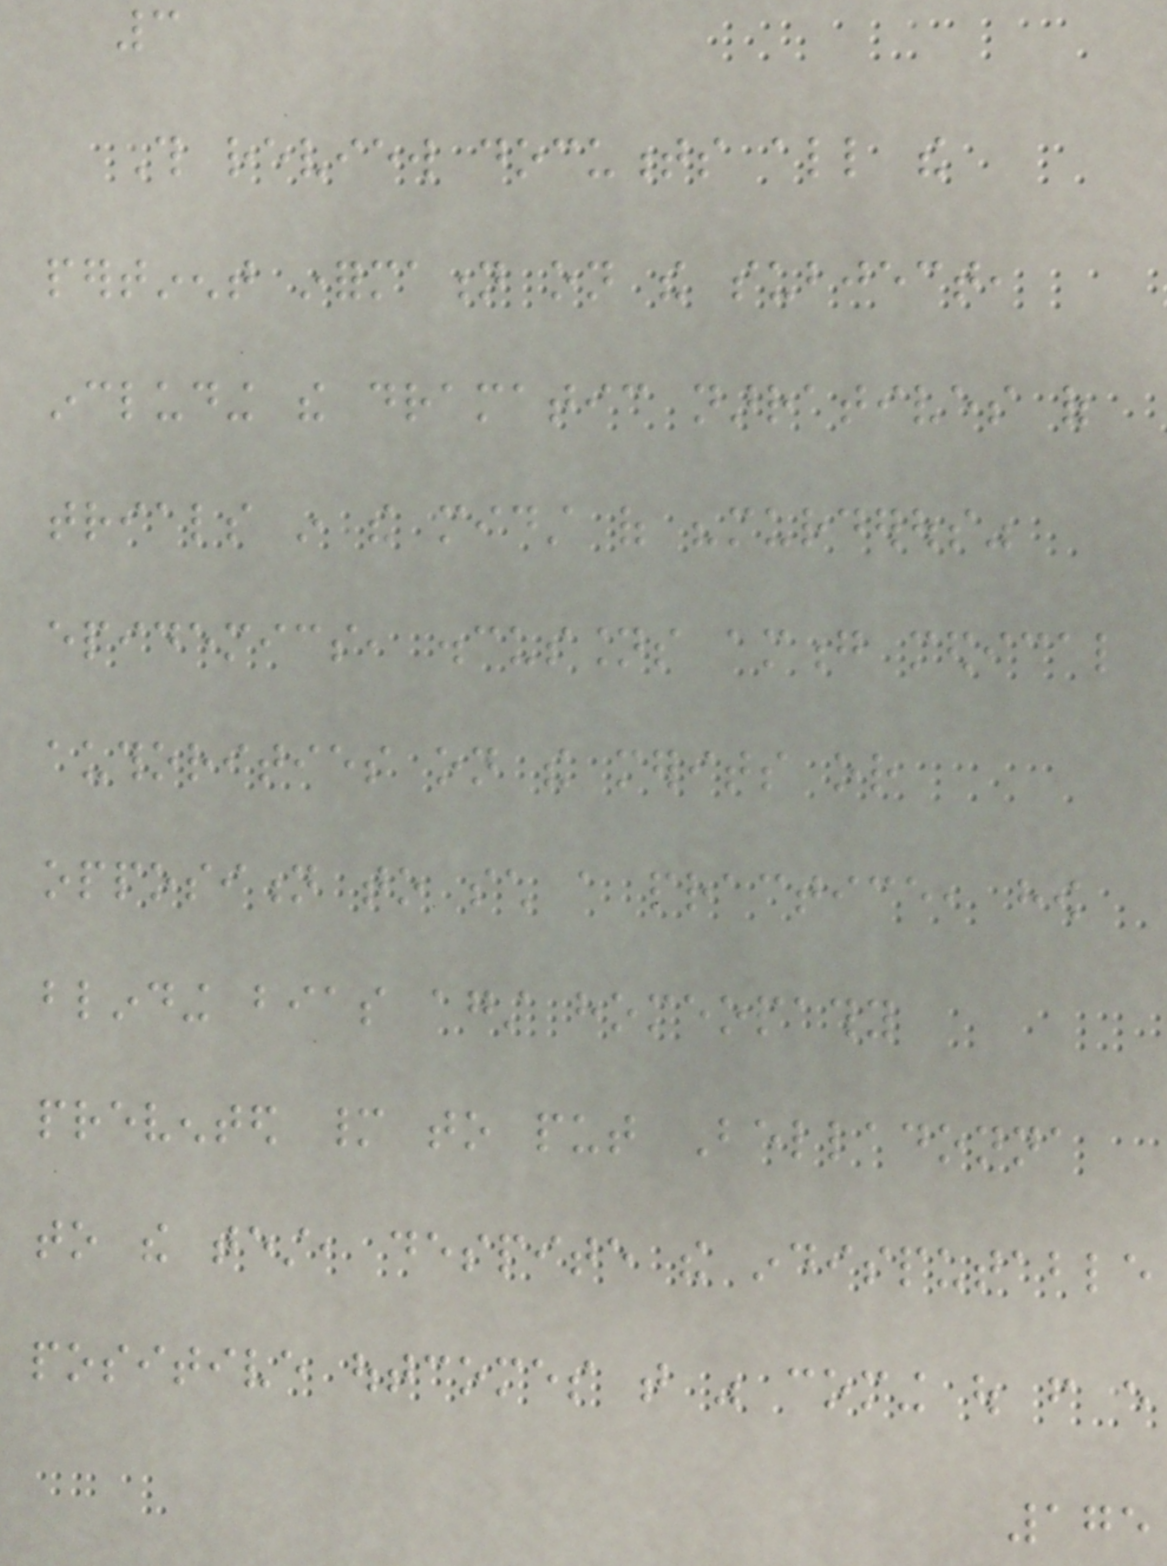3
This review documents all the
pertinent information on the subject,
including the dramatic narratives of
trials in the midst of "murderous"
epidemics, discussions among medical
authorities on the merits or
opposition to such a practice, how
blinding bias against homeopathy
prevented many to put Belladonna
to the test, despite the indisputable
positive outcomes that was coming out from every
175
